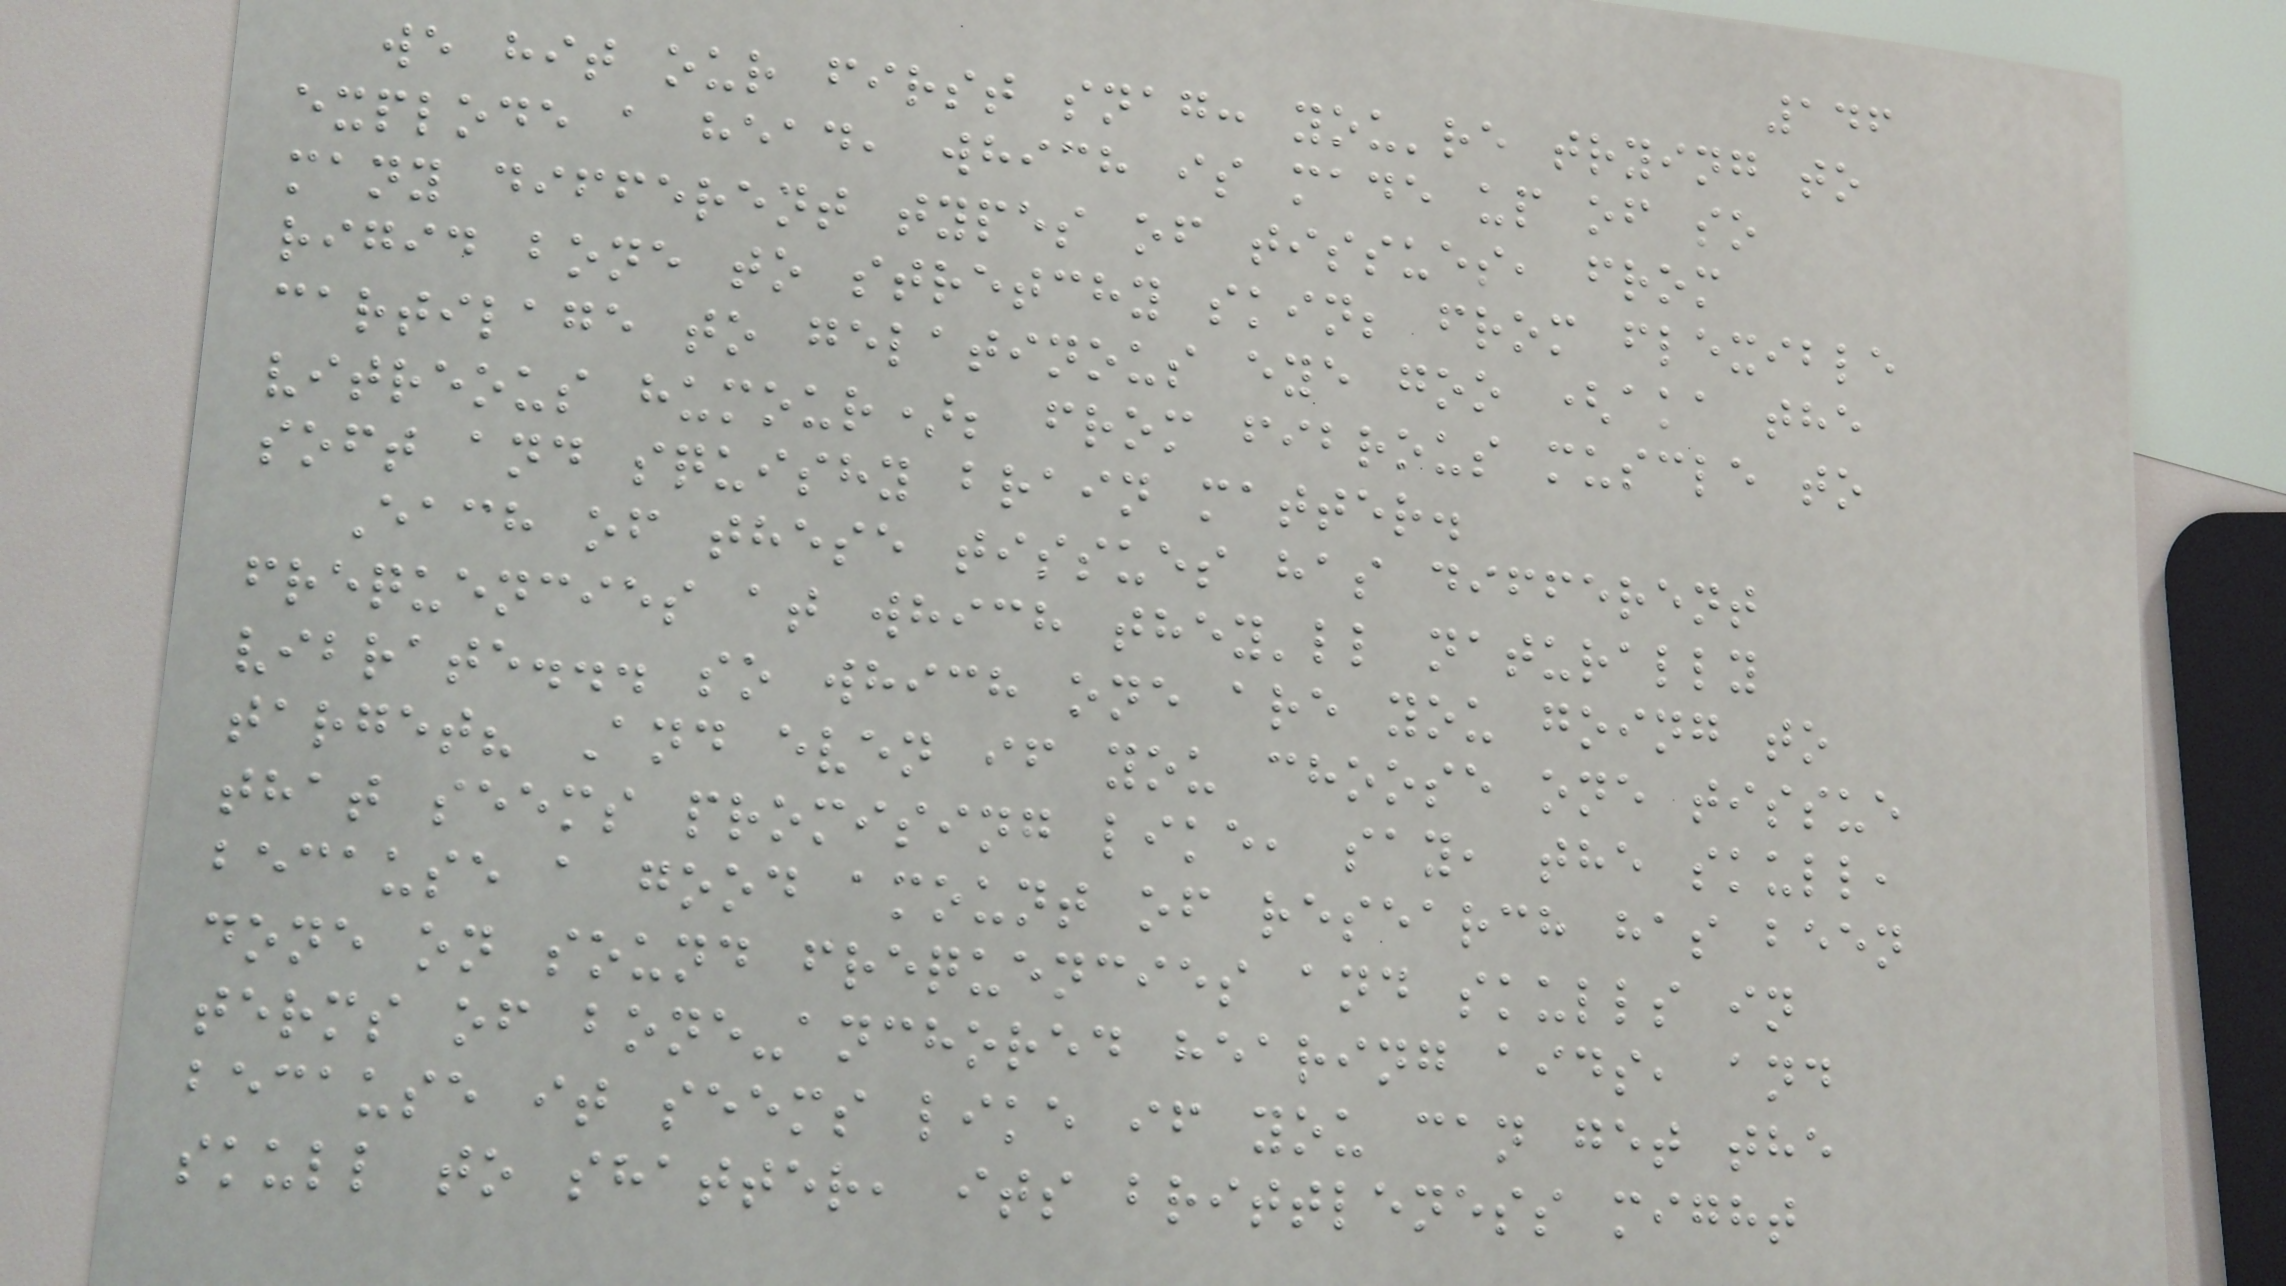146
we hit our first snag: you're trying to
explode a head, which is made up of so
many different types of tissues, from
rigid bone to stretchy skin; from flexible
cartilage to gelatinous eye goo (aka the
vitreous humour); from fibrous muscle to
soft and squishy brain matter.
Each of these tissues has different
frequencies at which they'll naturally
vibrate... so which one are you going to
target? And even if you choose one tissue
that seems promising like, say, the skull,
because a good amount of research has been
done on sound frequencies and skulls in
terms of bone-anchored hearing aids, and
because it seems like if you can get the
skull to shatter, its brittleness might
